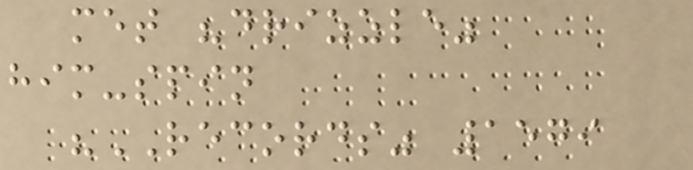met "drizzle"
him-spin
"RECORDS" 1579
